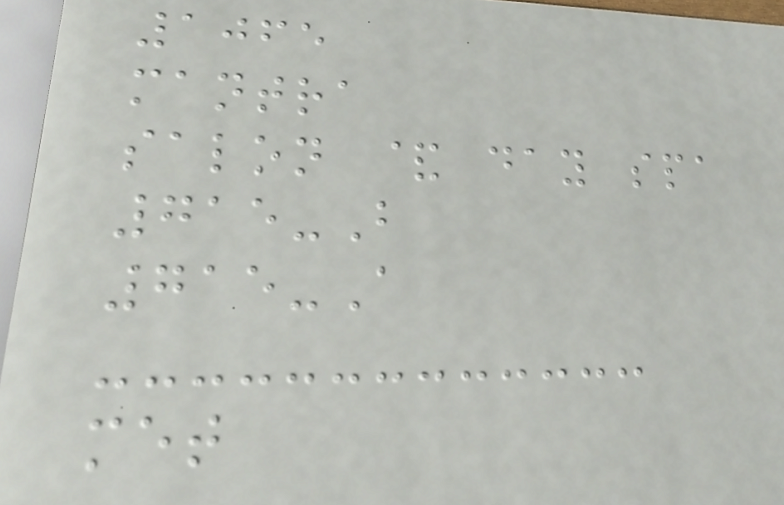1065
mantra
salon & day spa
715-B
715-A
met
